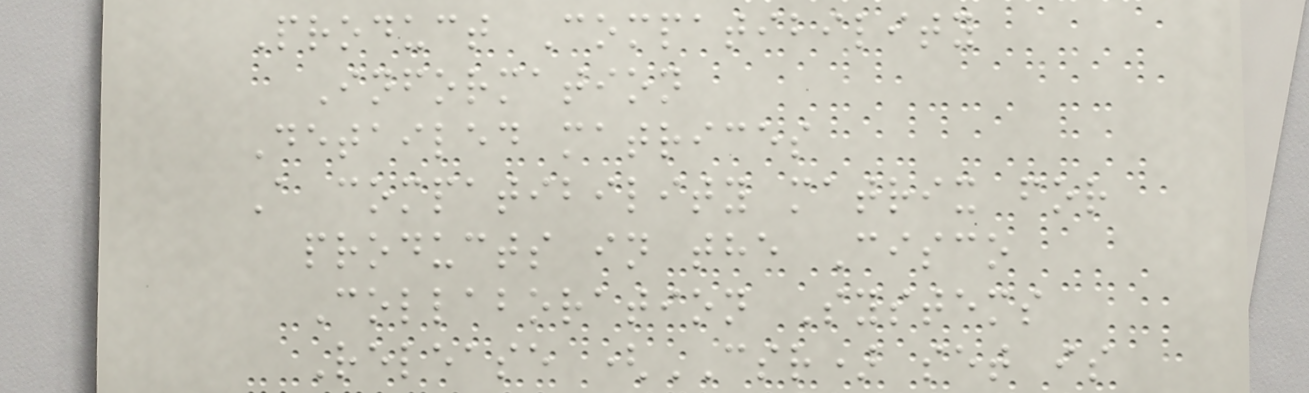Product Compatibility
Information
Detailed matrices
A compatibility matrix for
products in the Cisco
Collaboration Systems
Release (CSR) set is
